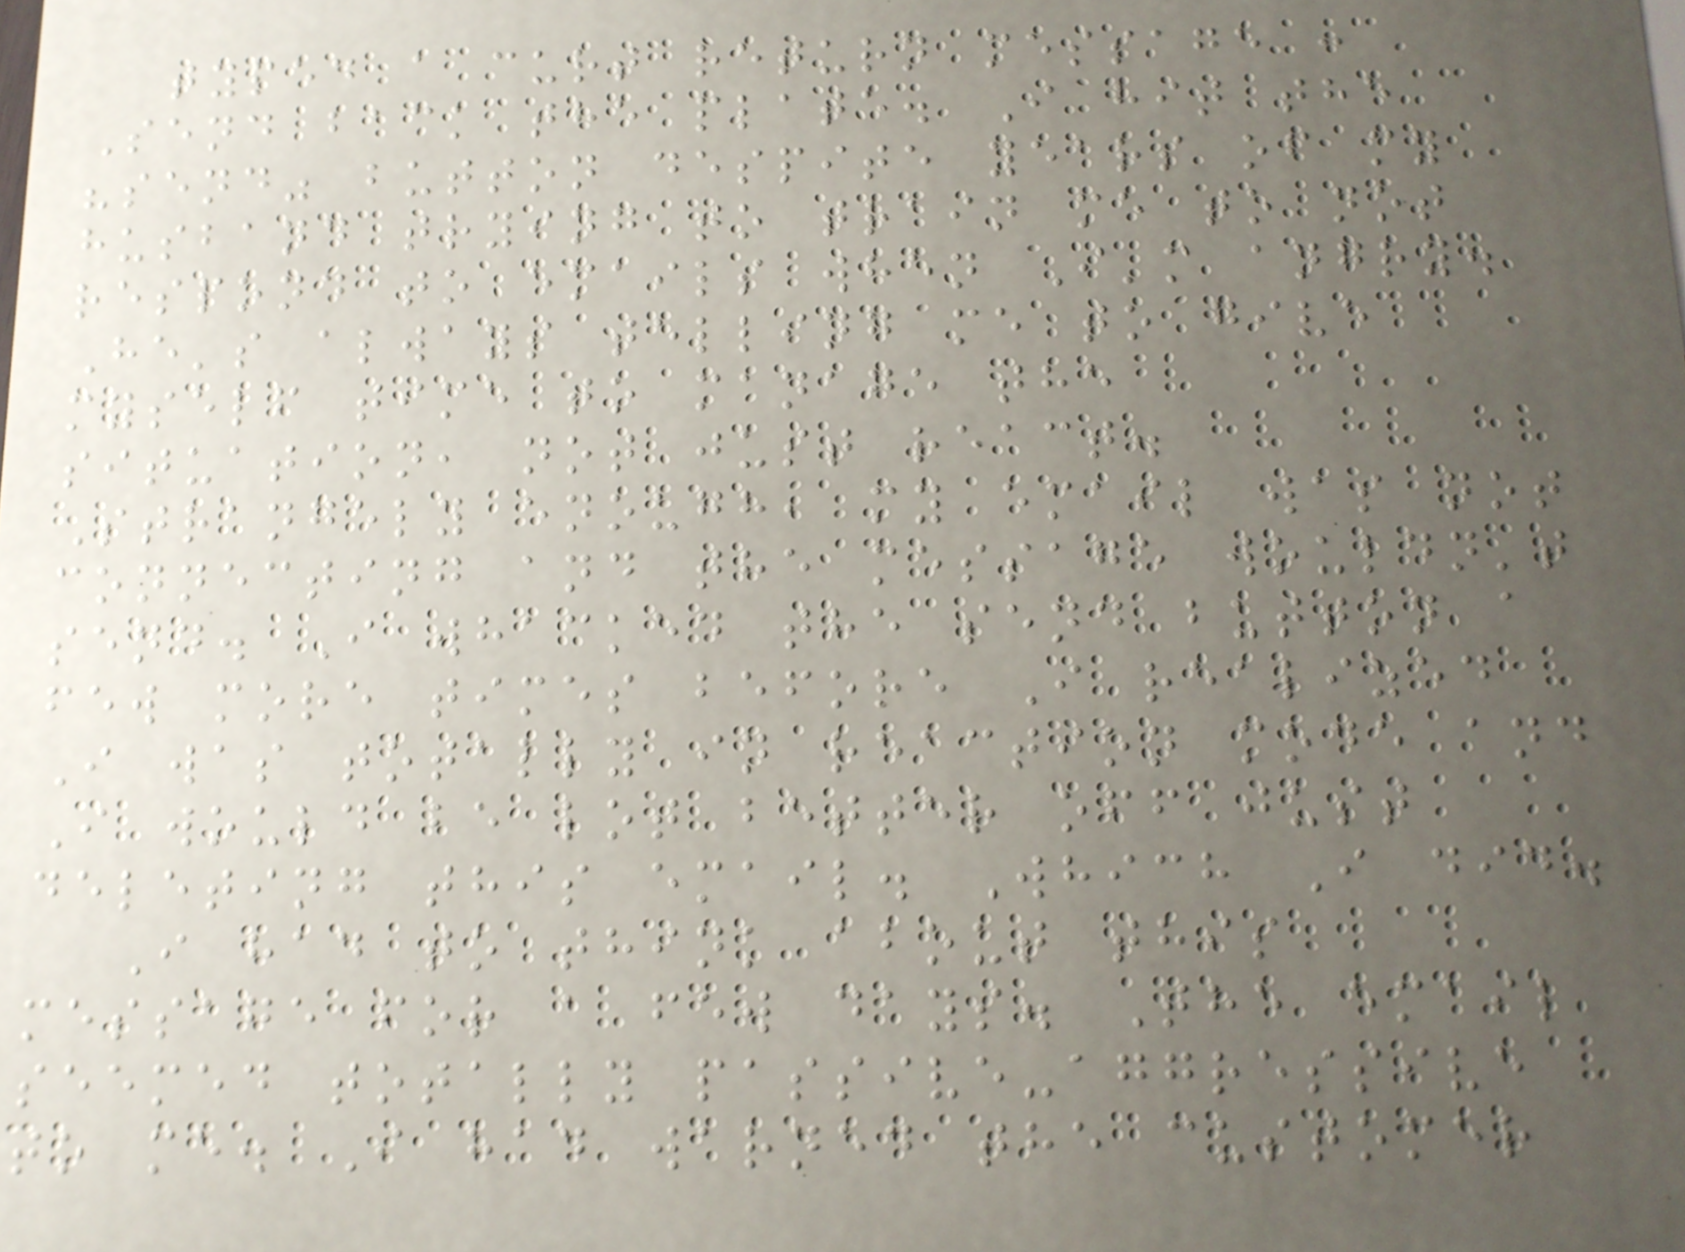typed a curt return message :
Send back the plate. I hit the
"send" button despite years of my
husband trying to train me to not
respond to emails when I'm angry.
He's always telling me to give
myself time to manage the
situation, not just react.
Strangely enough, my email was not
connecting and the message wouldn't
send. I whacked the send button a
few more times before I realized
I was totally in reaction mode and
I would be lot better off just
deleting this email. Which I did.
I had to think about this
message for a few days. The email
seemed totally passive-aggressive
to me. I had warned the customer
